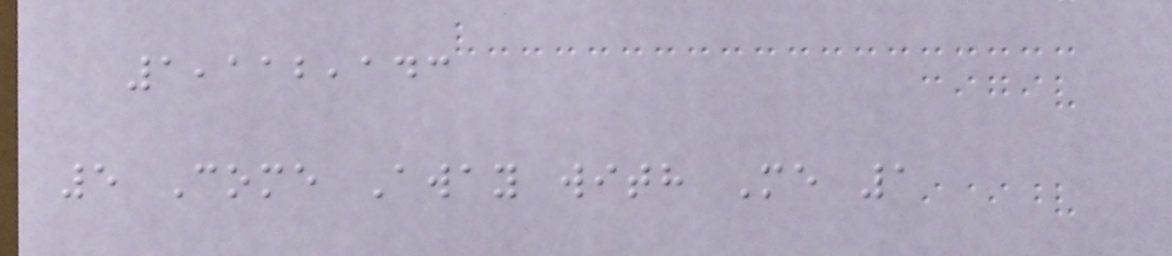1,112,143
5 Come Away with Me 1
